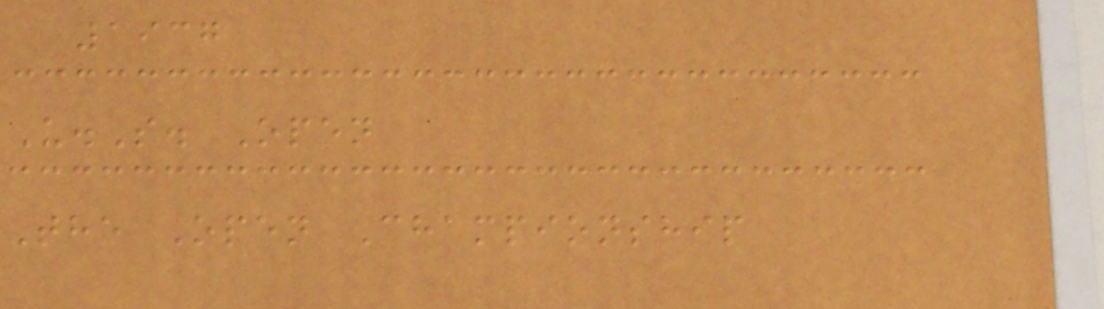1937
U.S. Open
The Open Championship
